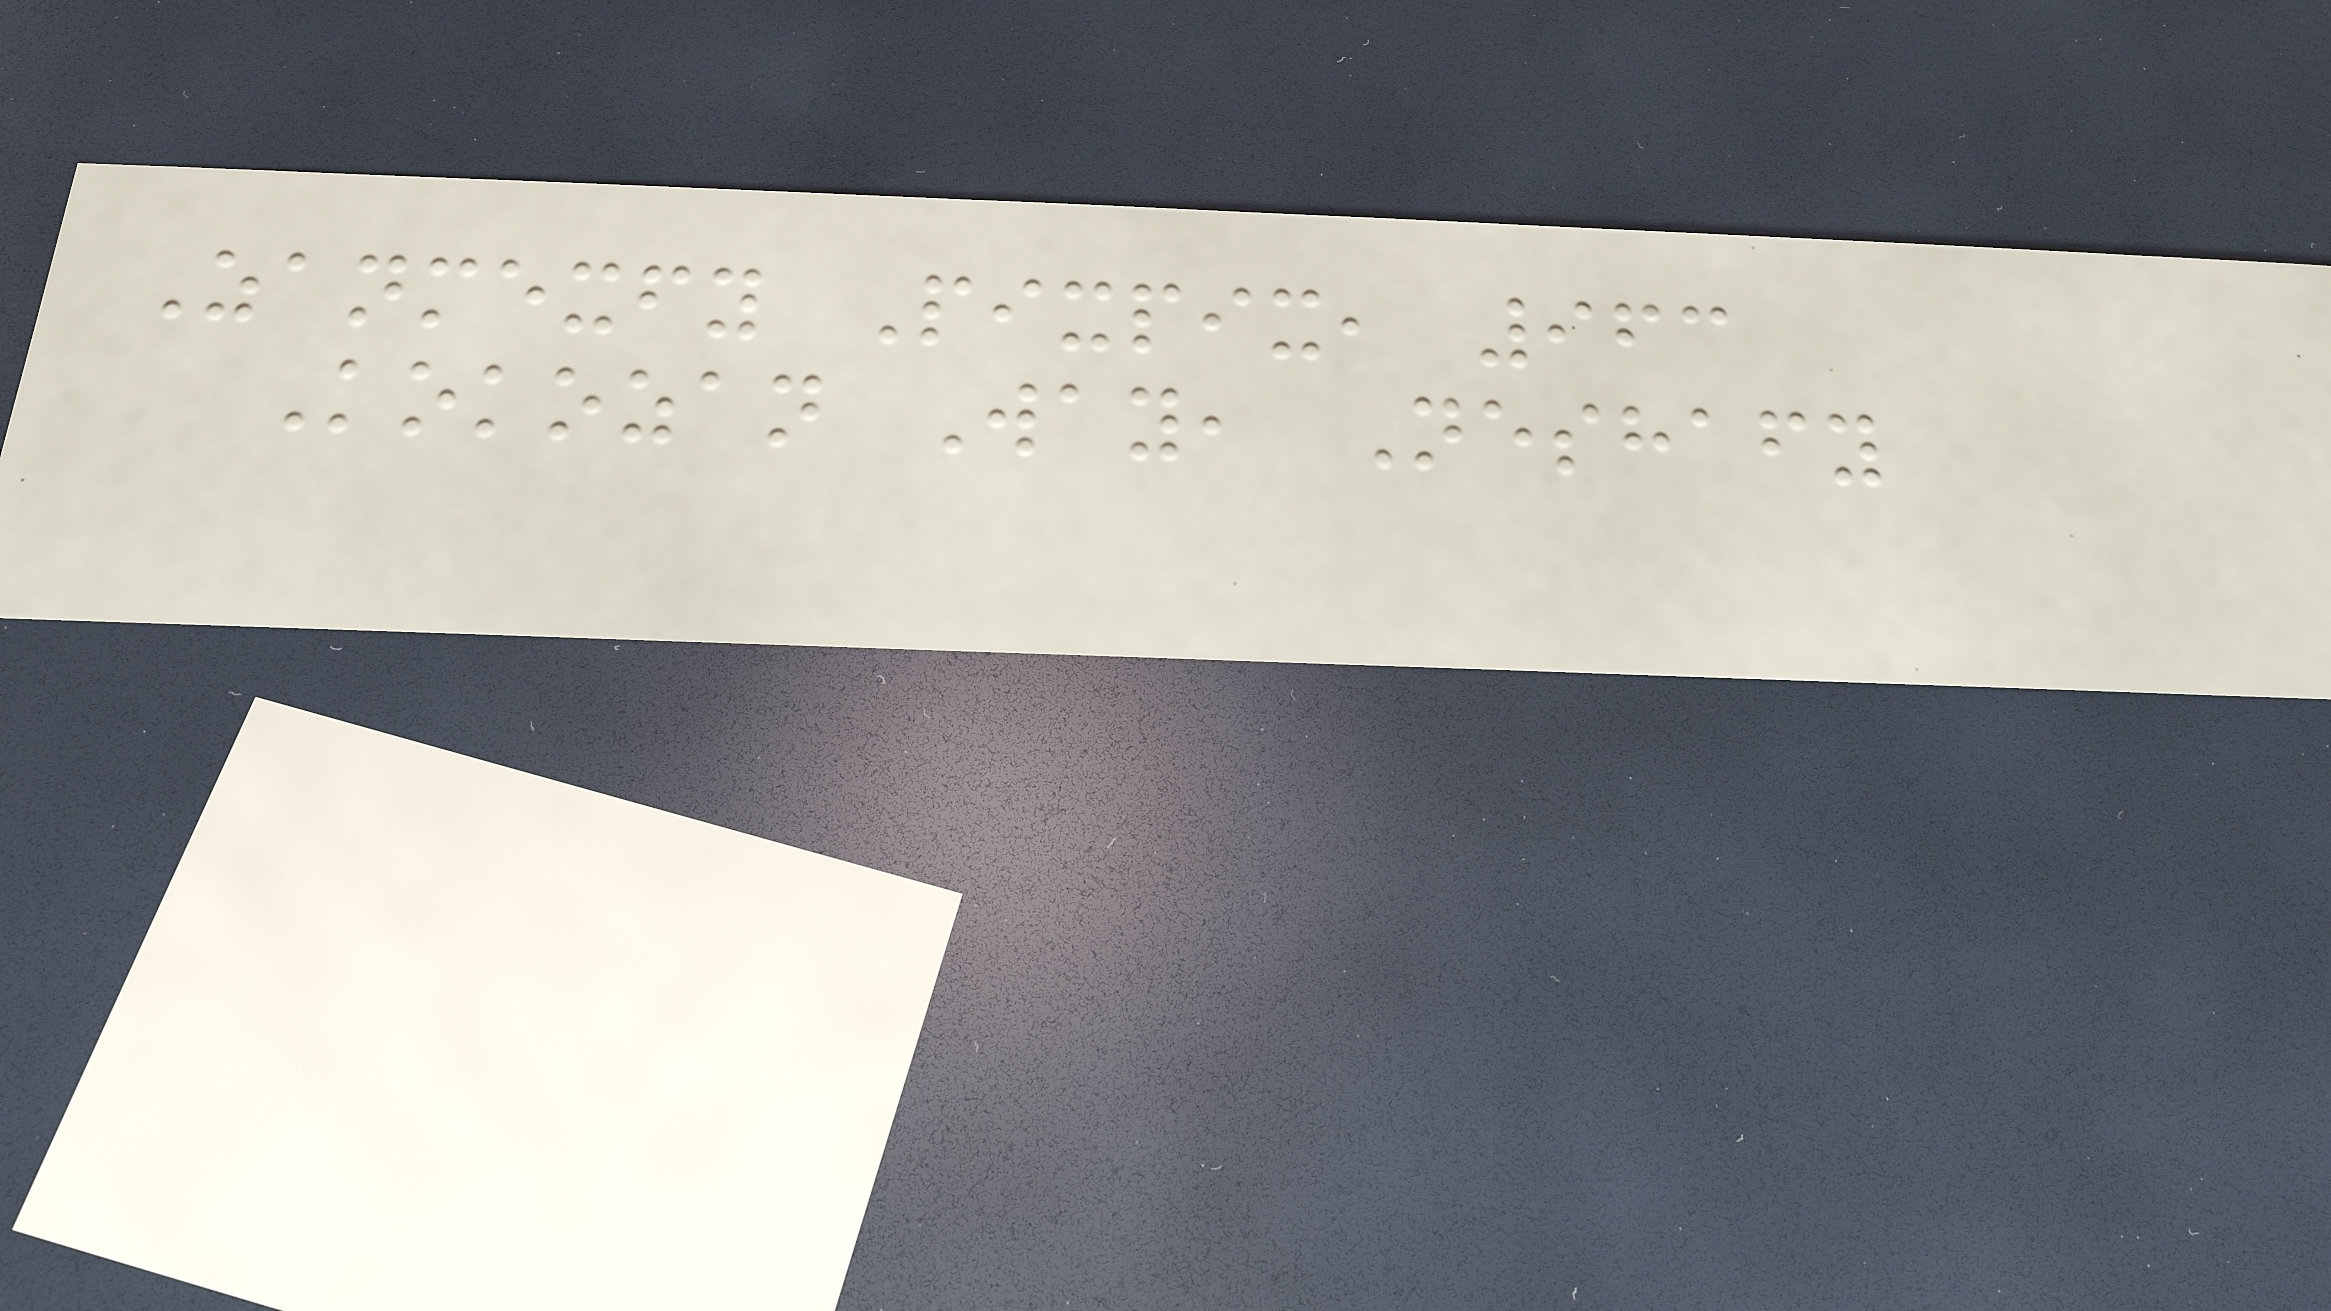Zanmexfy Pixpix, 963
Kokozan Way, Neshafy
